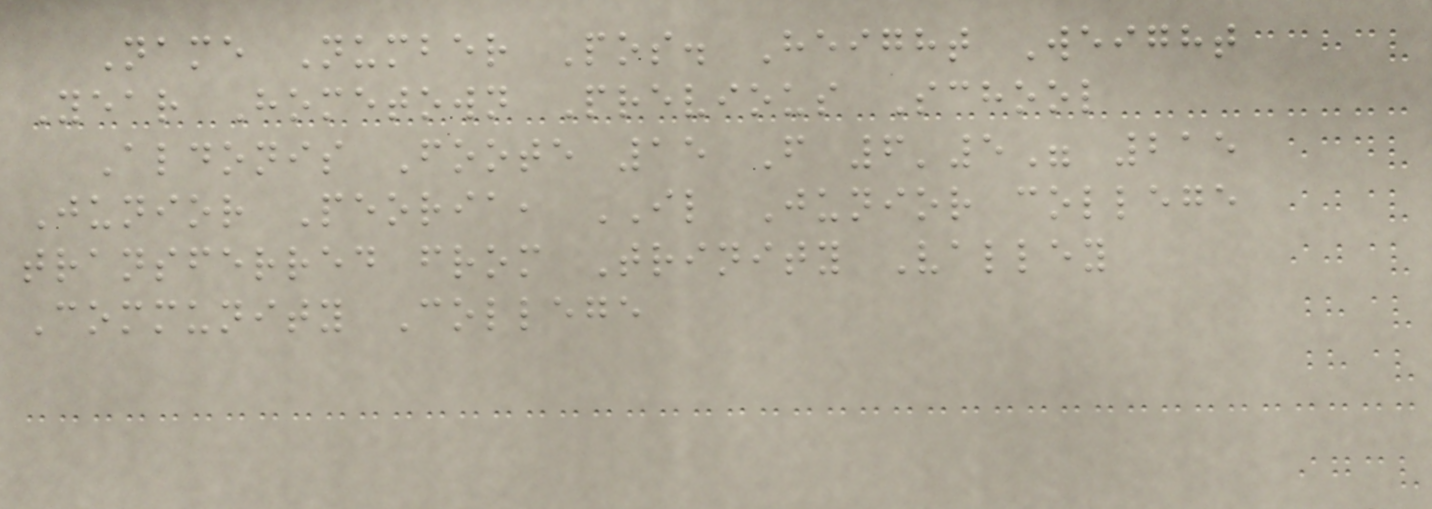Name Number Pos. Height Weight
Year Hometown Previous School
Aldonis Foote 15 F 6'5" 215
Junior Peoria, IL Junior college
transferred from Trinity Valley
Community College
